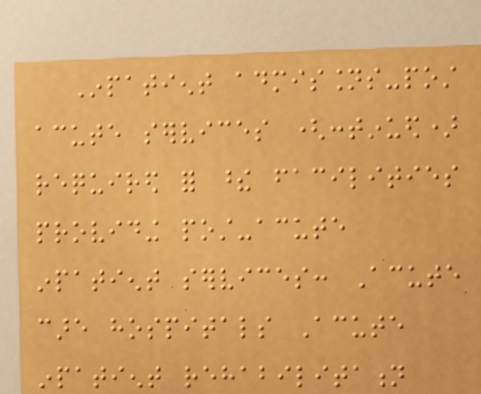Inpatient admissions-post
acute services (continued)
required for these facilities
providing post-acute
inpatient services: Acute
care hospitals Acute
inpatient rehabilitation
